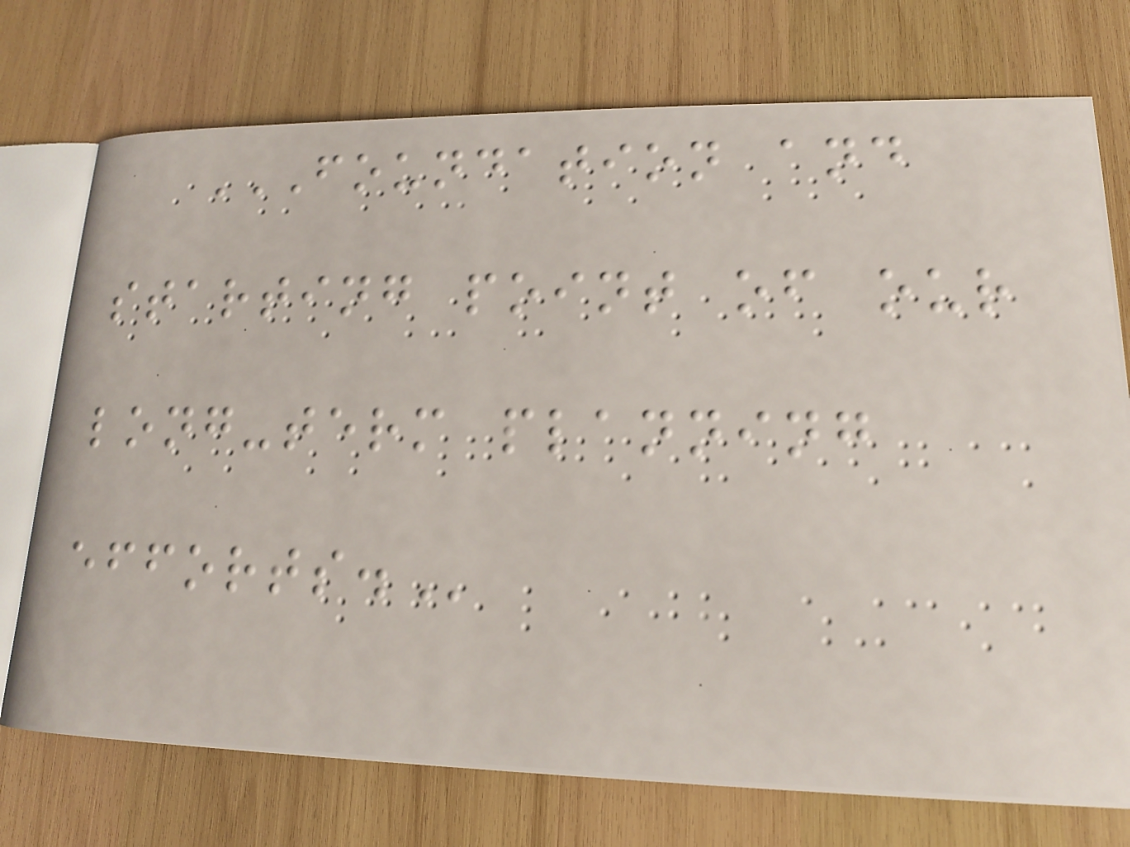FOUNDATION AND
STARTING POINT OF OUR
LONG-TERM PLANNING
EFFORTS.
